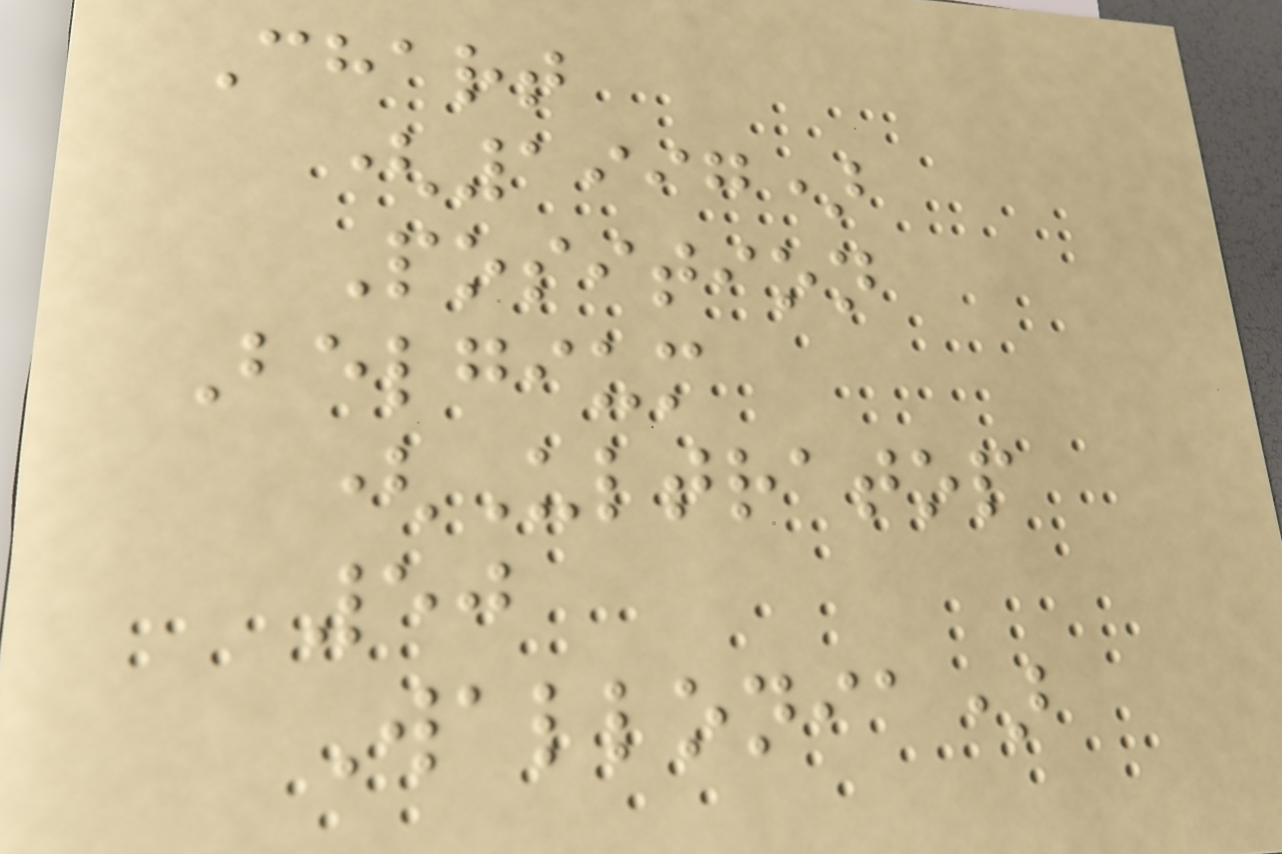Chart
(1997)
Position
Belgium
(Ultratop
50
Wallonia)
